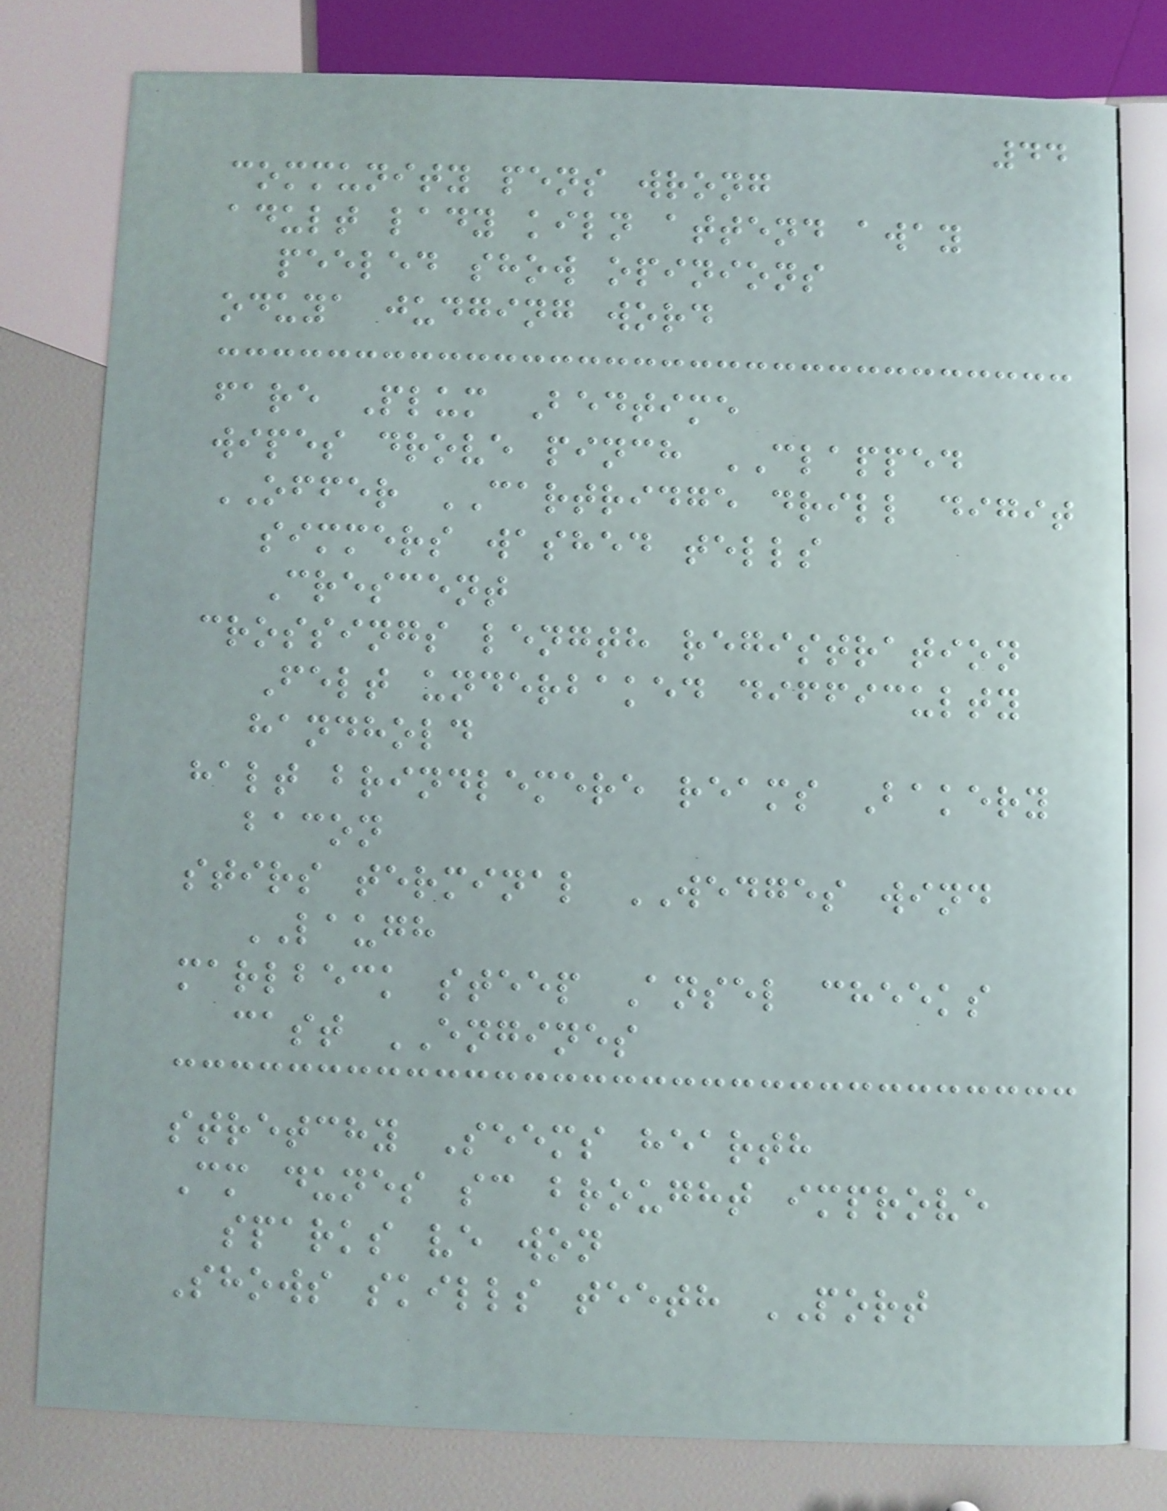44
community pens wrong
adult lady kiln attend away
peeled show opinions
oduya judging word
fare Plum Bedtime
wipes drove pinch CLAPPED
OFFER CARTRIDGE drill digit
simmers washed tells
Crescent
crossings length registration
Felt underbaked difficulty
handhold
halt brindlemere reams Bakery
bacon
stirs terminal WEDGES wind
LAUGH
marlbeck steep Ansel cheeks
cast ENGINES
stretchy Seems hearth
Cm dunes sc brought improve
sparks ve won
Shows skills teeth PORT
